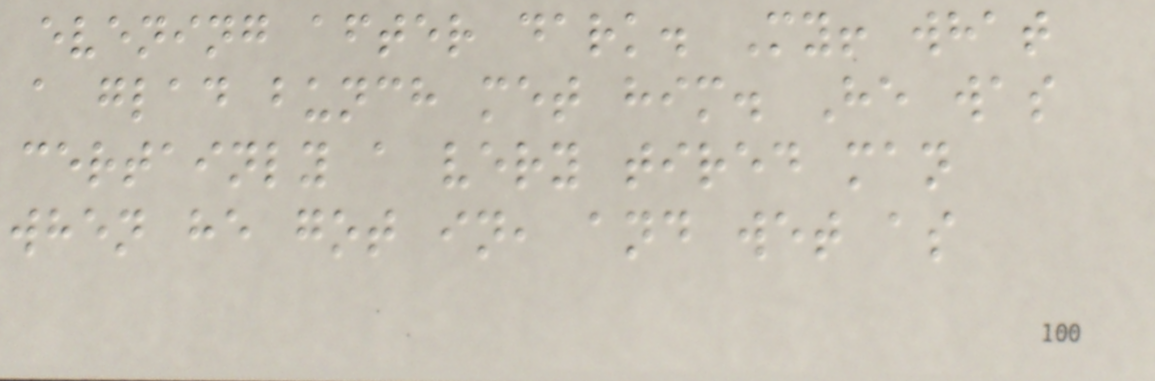evening after dark. My! what
a glad bunch met him. He was
certainly a very tired man
when he got in, and wet as
